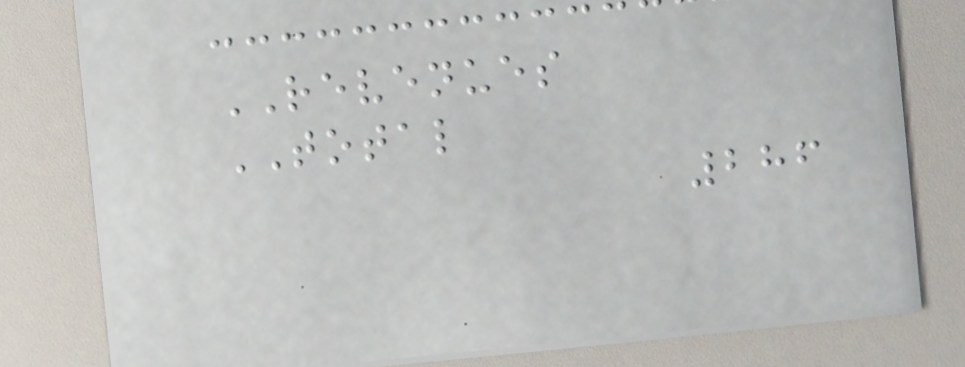REVENUES
TOTAL
286
